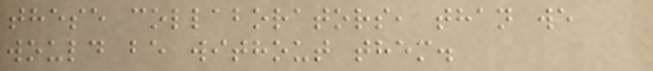these collaborators, than we
would be without them.
